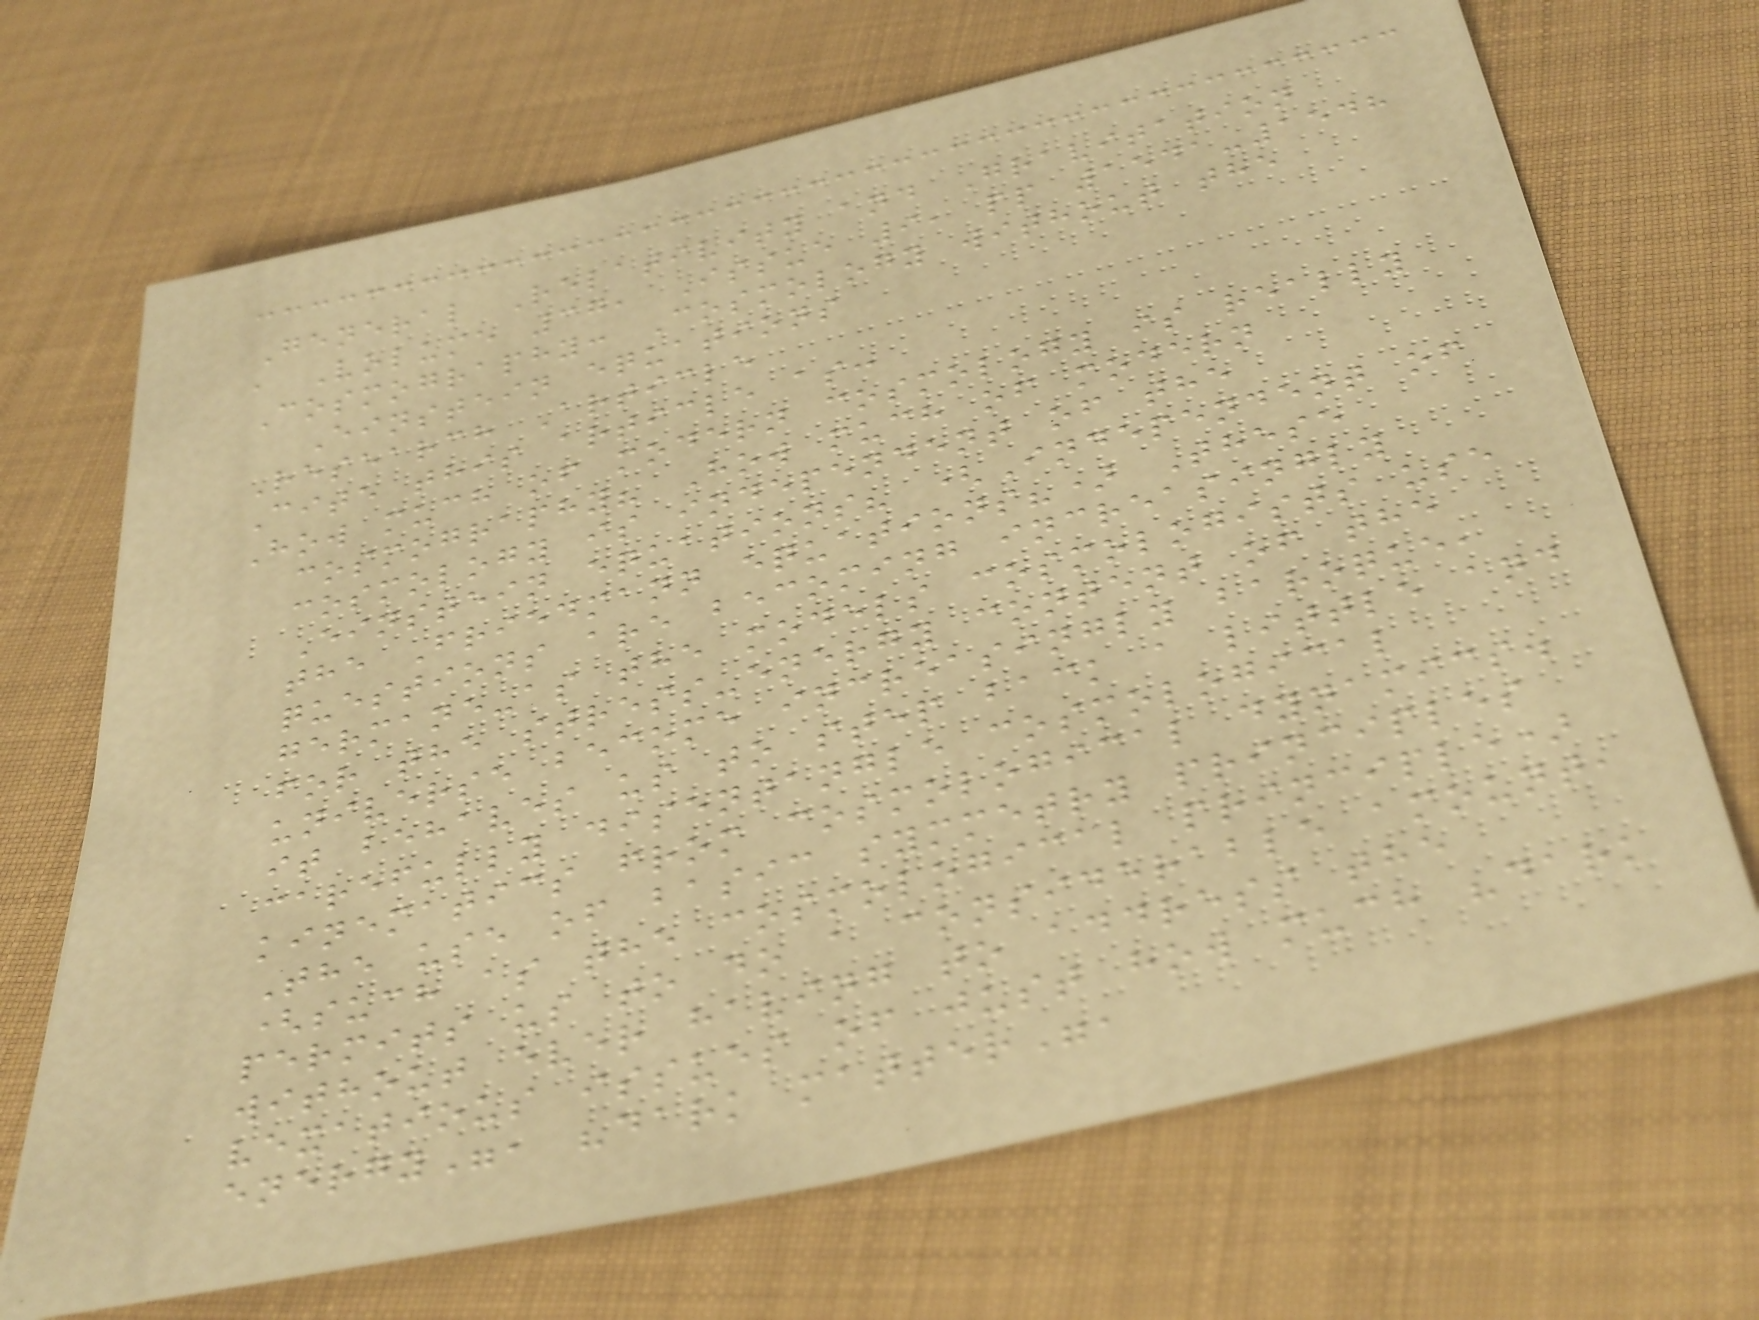General Relativity and Gravitation
, Volume 37, Issue 9, pp 1541-1548
Cosmography: Cosmology without the
Einstein equations
Research Article
Cite this article as:
How much of modern cosmology is really
cosmography? How much of modern
cosmology is independent of the
Einstein equations? (Independent of
the Friedmann equations?) These
questions are becoming increasingly
germane-as the models cosmologists use
for the stress-energy content of the
universe become increasingly baroque,
it behaves us to step back a little and
carefully disentangle cosmological
kinematics from cosmological dynamics.
The use of basic symmetry principles
(such as the cosmological principle)
permits us to do a considerable amount,
without ever having to address the
vexatious issues of just how much "dark
energy", "dark matter",
